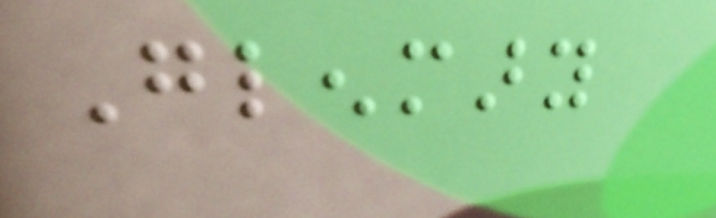Glenmary
